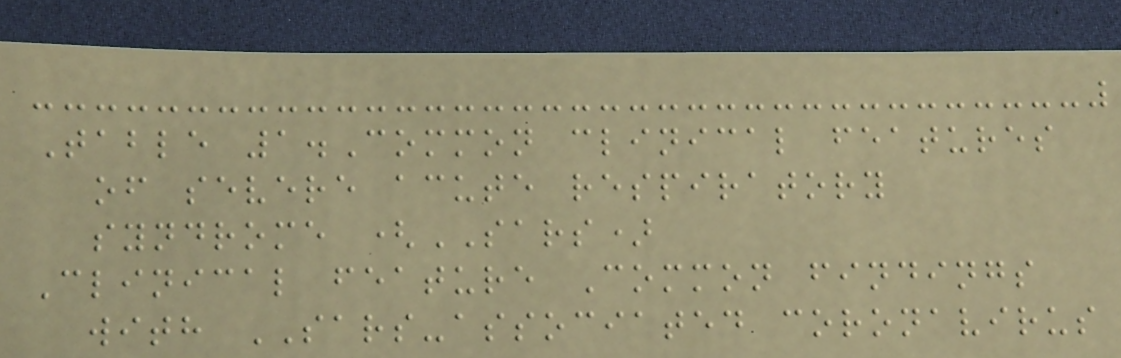Table 1.Common clinical features
of severe acute respiratory
syndrome (SARS)
Clinical feature Common findings
with SARS-associated coronavirus
